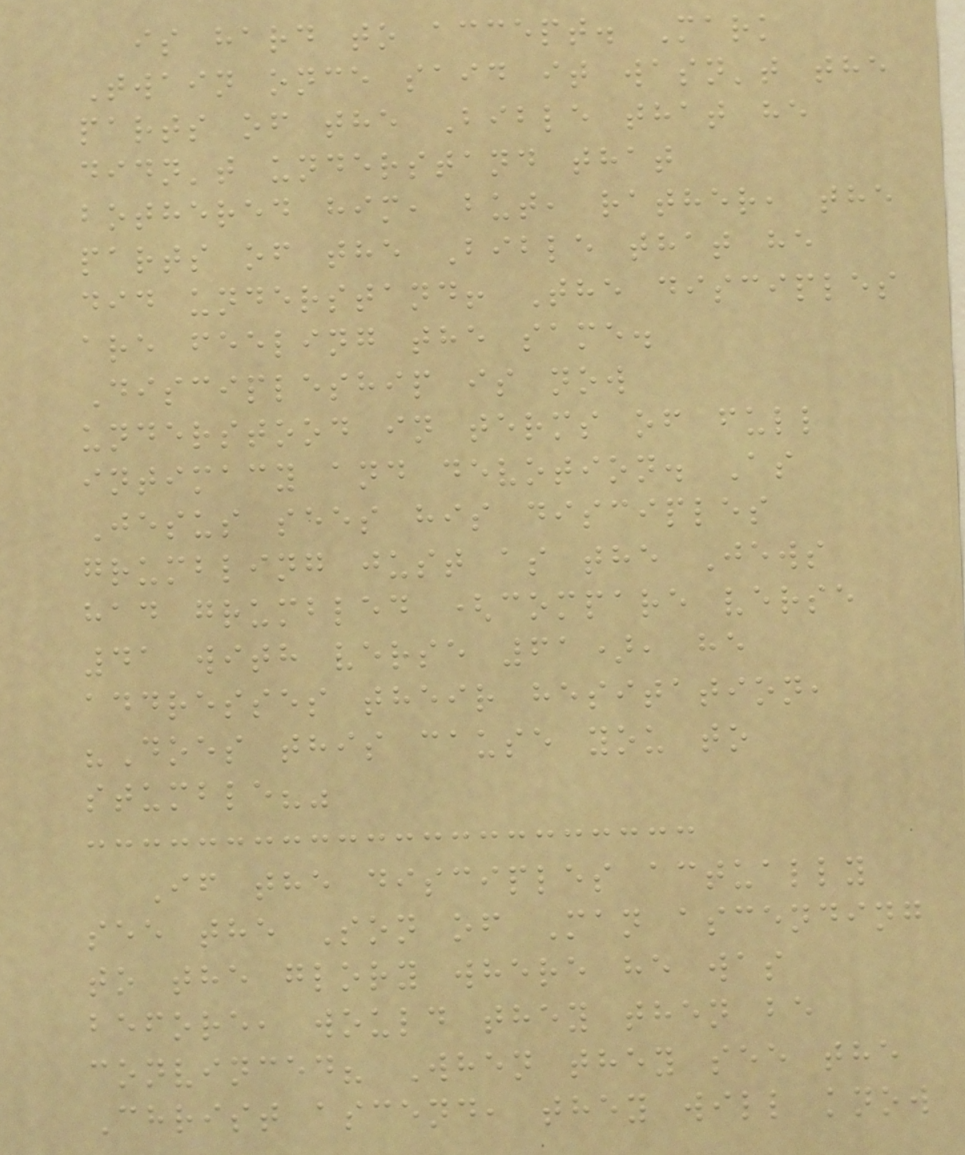is hard to accept. Mark
Twain once said it wasn't the
parts of the Bible that he
didn't understand that
bothered him, but, rather, the
parts of the Bible that he
did understand! The disciples
are feeling the same.
Discipleship is now
understood in terms of full
intimacy and devotion. As
Jesus sees his disciples
grumbling just as the Jews
had grumbled (compare verse
41 with verse 61), he
addresses their hesitation,
"Does this cause you to
stumble?"
If the disciples actually
see the Son of Man ascending
to the glory where he was
before, would they then be
convinced? When they see the
Christ ascend, they will know
